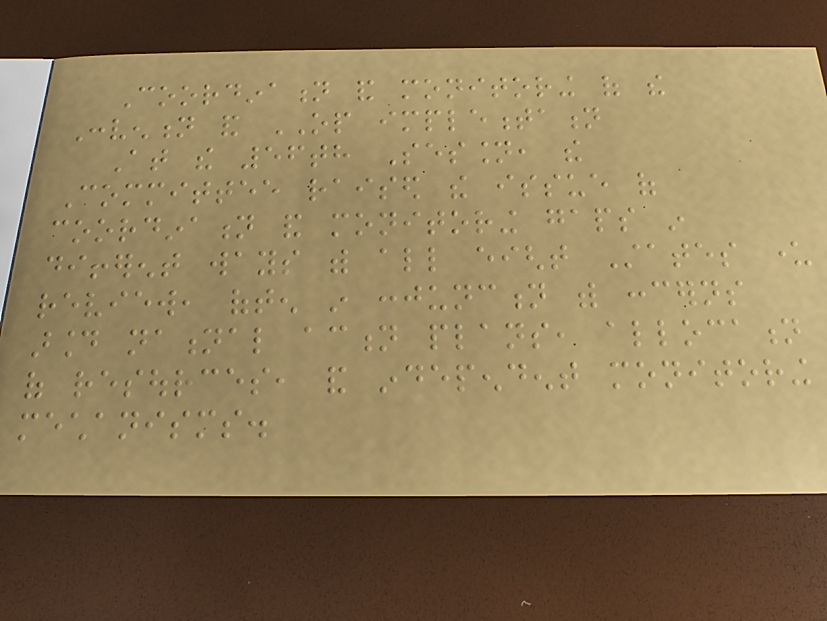Coordination and monitoring of the
Convention and OP implementation
At the 56th Session, the
Committee raised the issue of
coordination and monitoring gaps in
different ways with all eight States under
review, often in conjunction with concerns
around national action plans, allocation
of resources, and independent monitoring
mechanisms.
